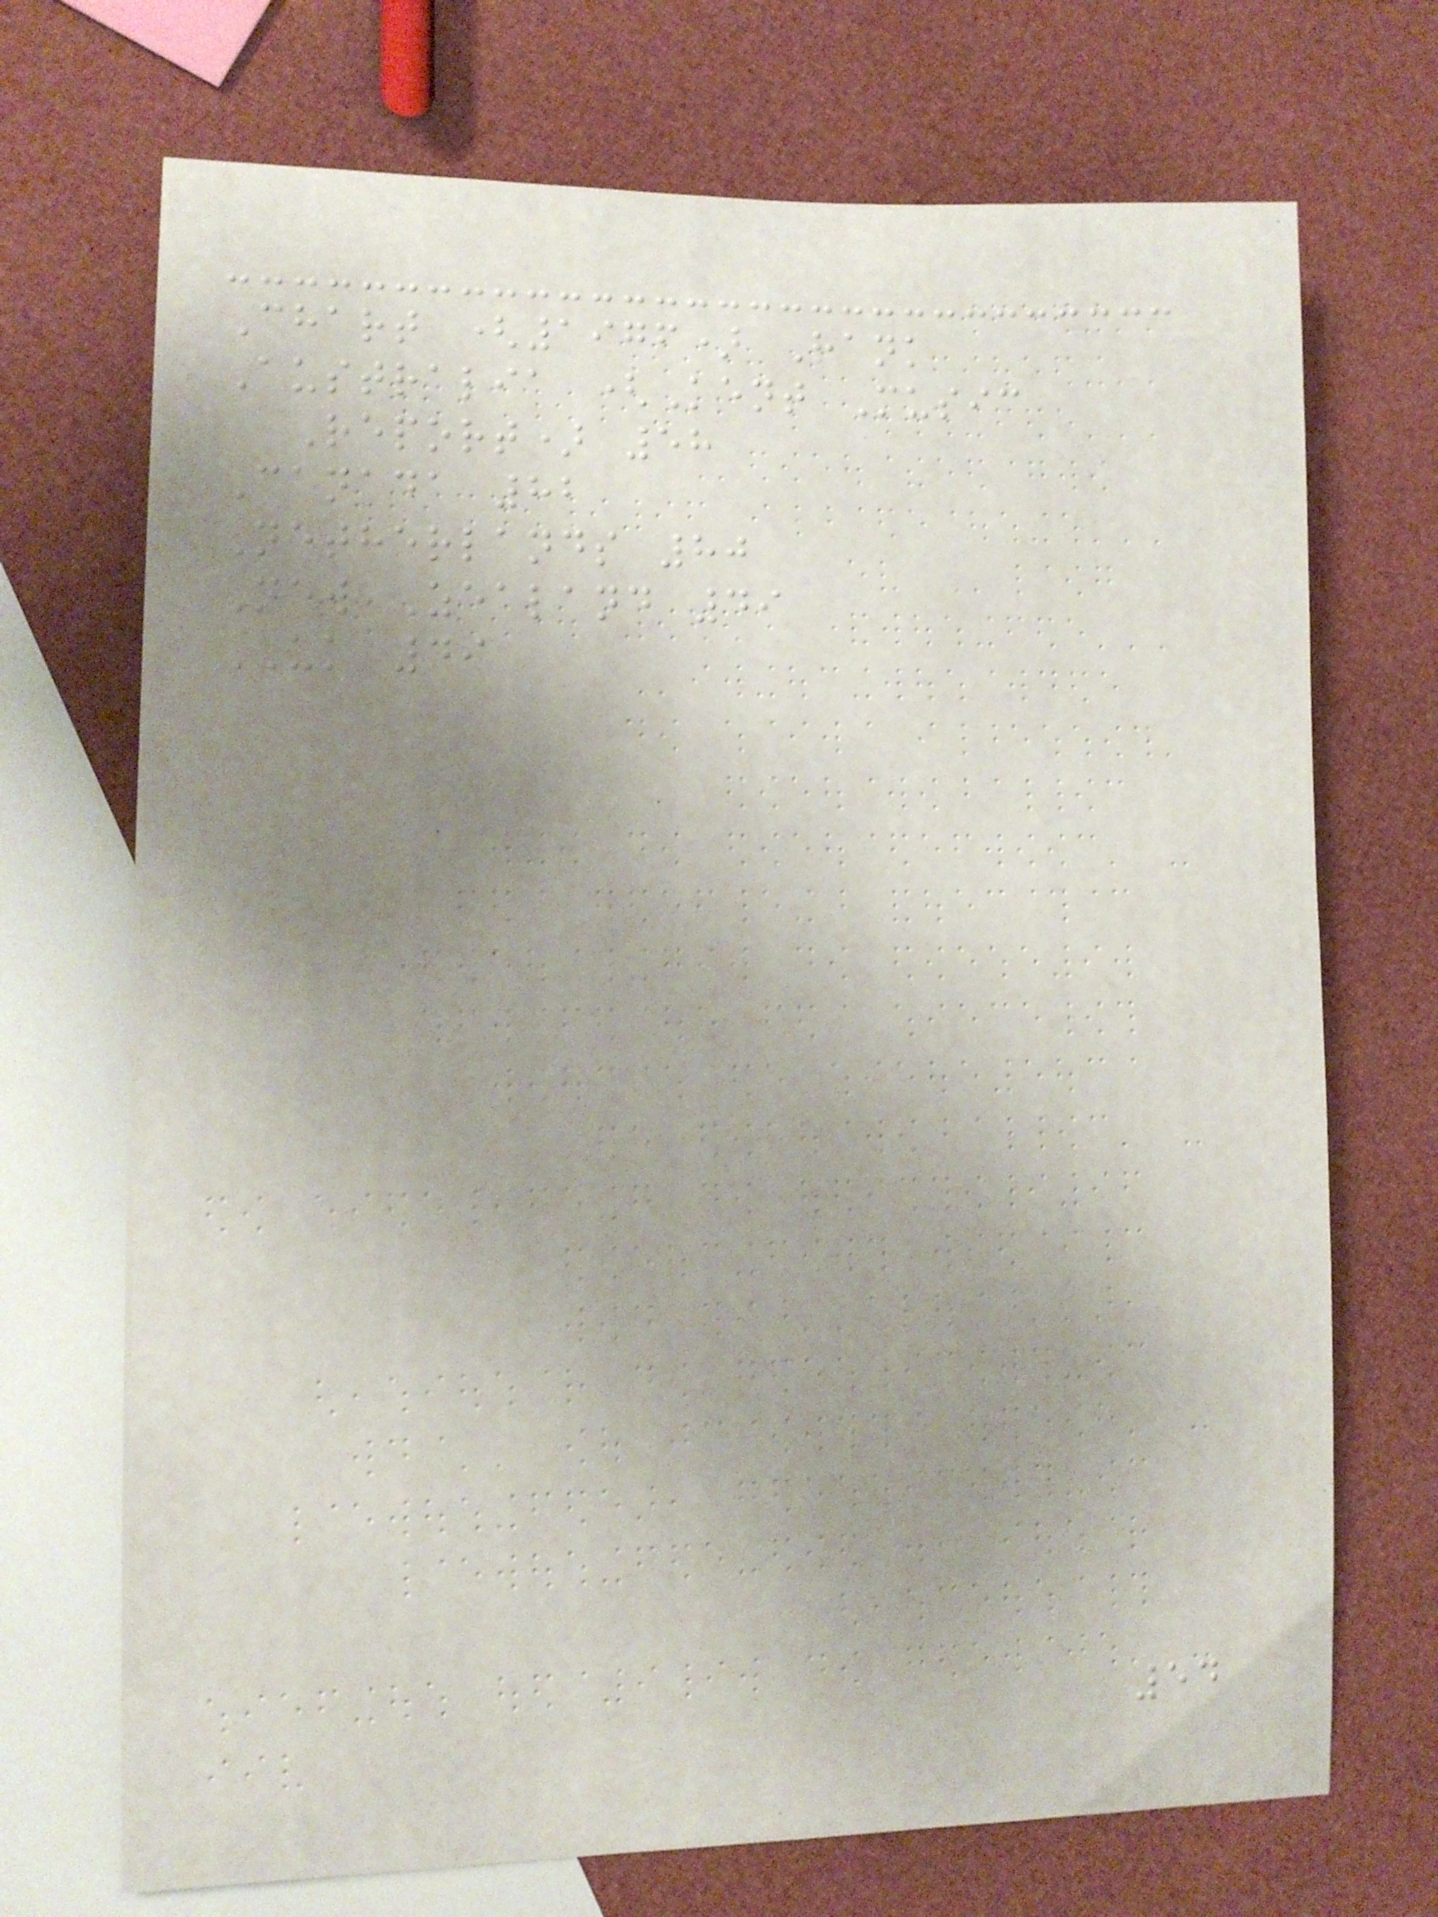Chart (1976) Rank
Australia (Kent Music
Report) 58
Canada 82
Netherlands 80
New Zealand 49
UK 49
54
